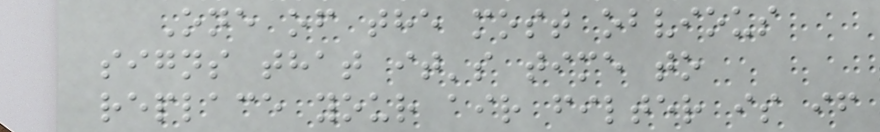One of the most obvious
signs that it's time to
replace your air filter is if
